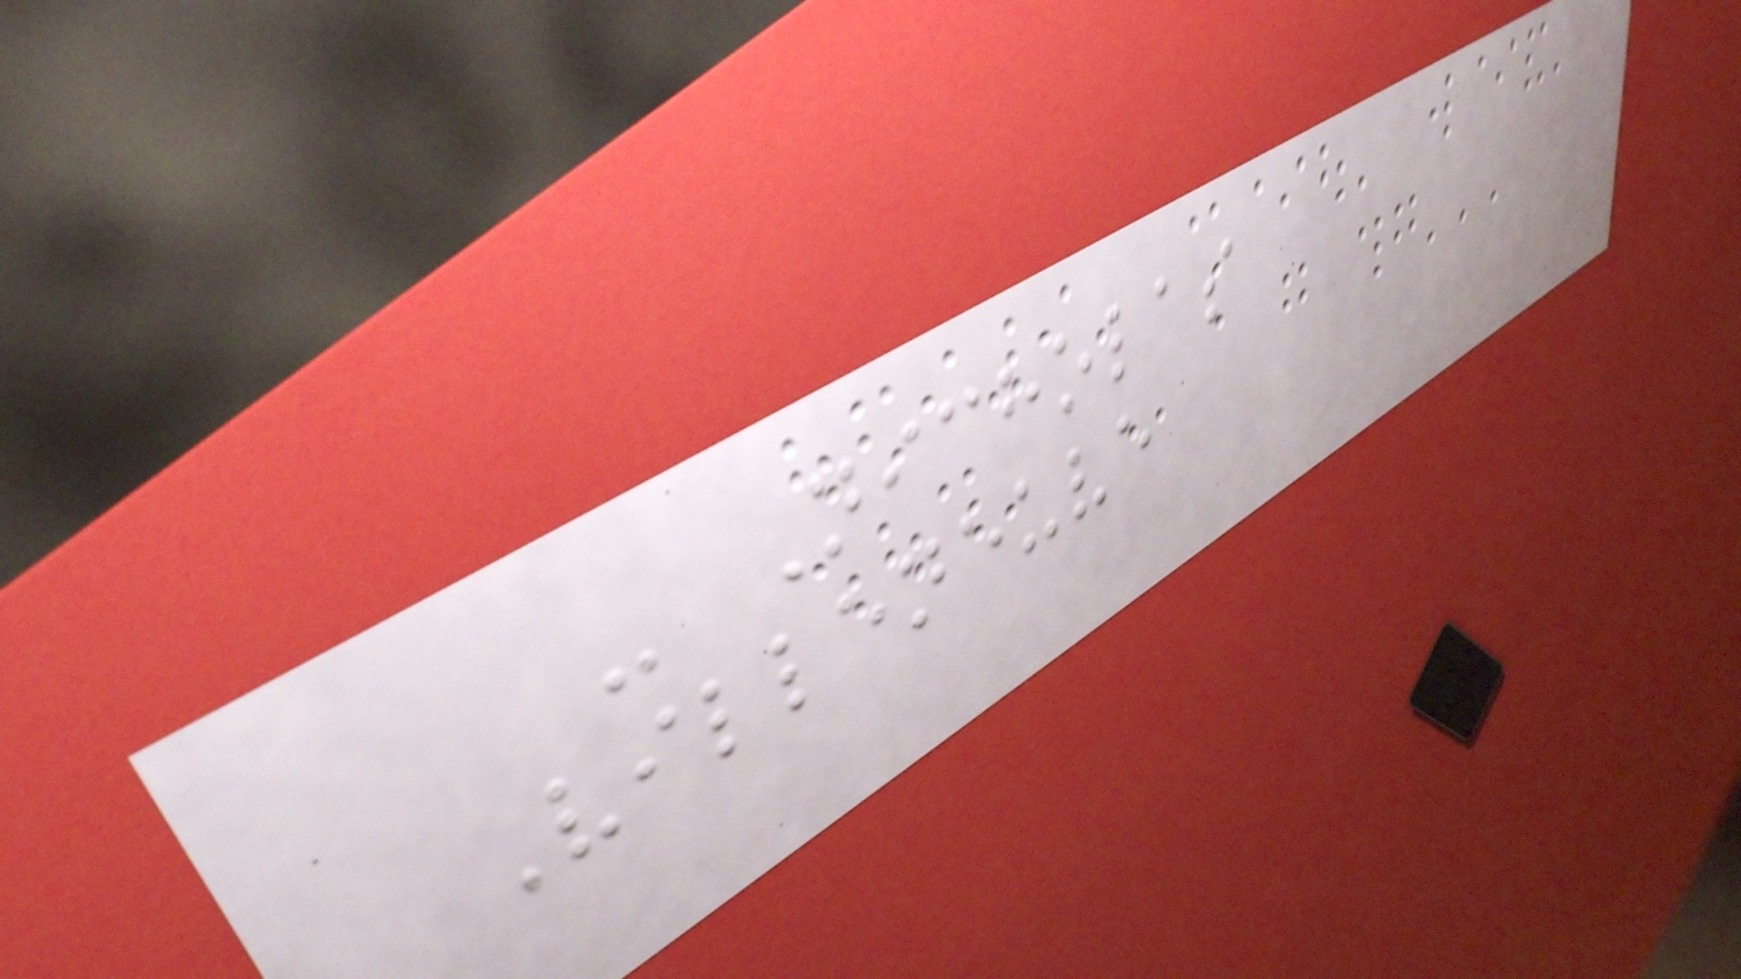- Nicholas
Villeneuve
